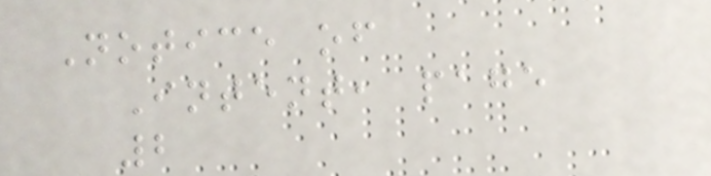Notice of
Intent, page
2
